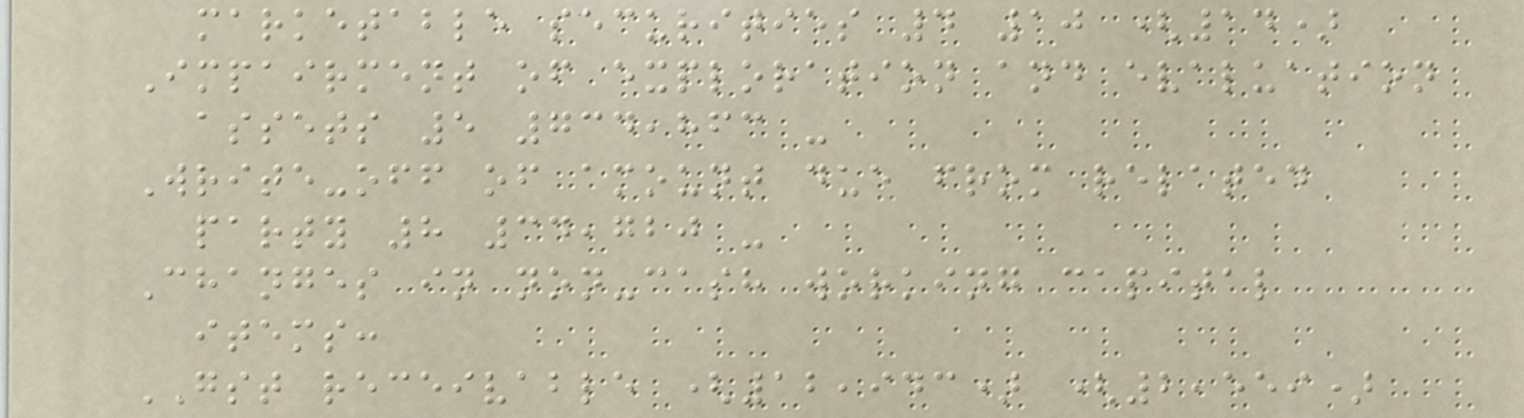marketable securities 4 10 (14)
Impairment of exploration and evaluation
assets 5 734,863 -
Write-off of amount due from related
party 8 34,720 -
Changes in non-cash working capital
items:
GST receivable (12,943) (2,559)
